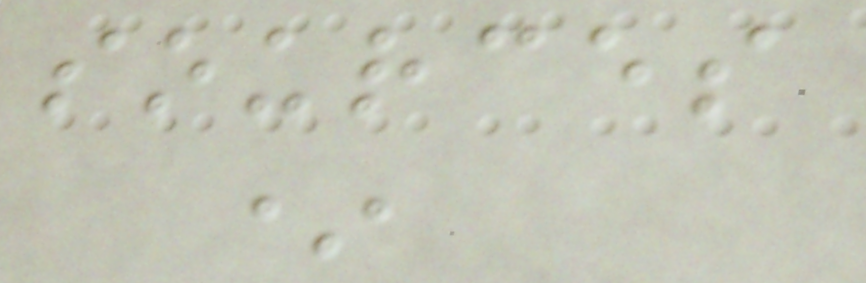sources
*
